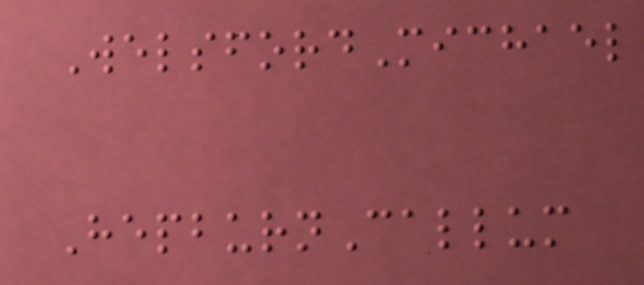WelsfordMichael
HepburnCallum
